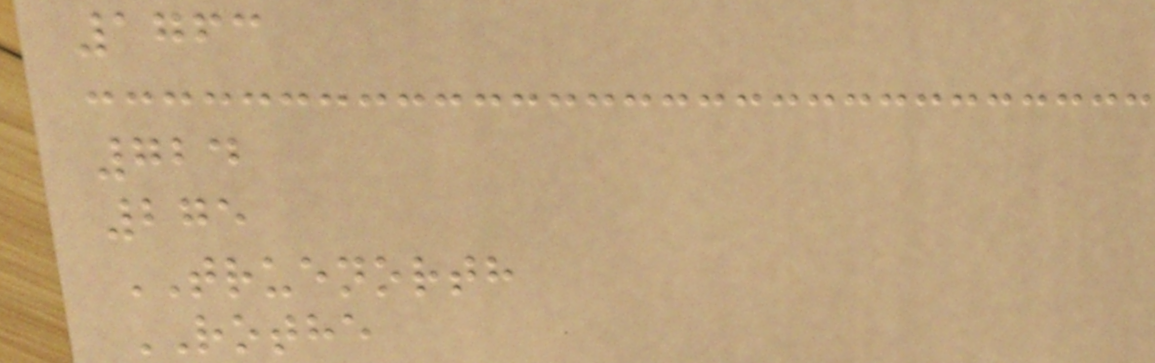1763
724
275
TRUENORTH
ROTHE
